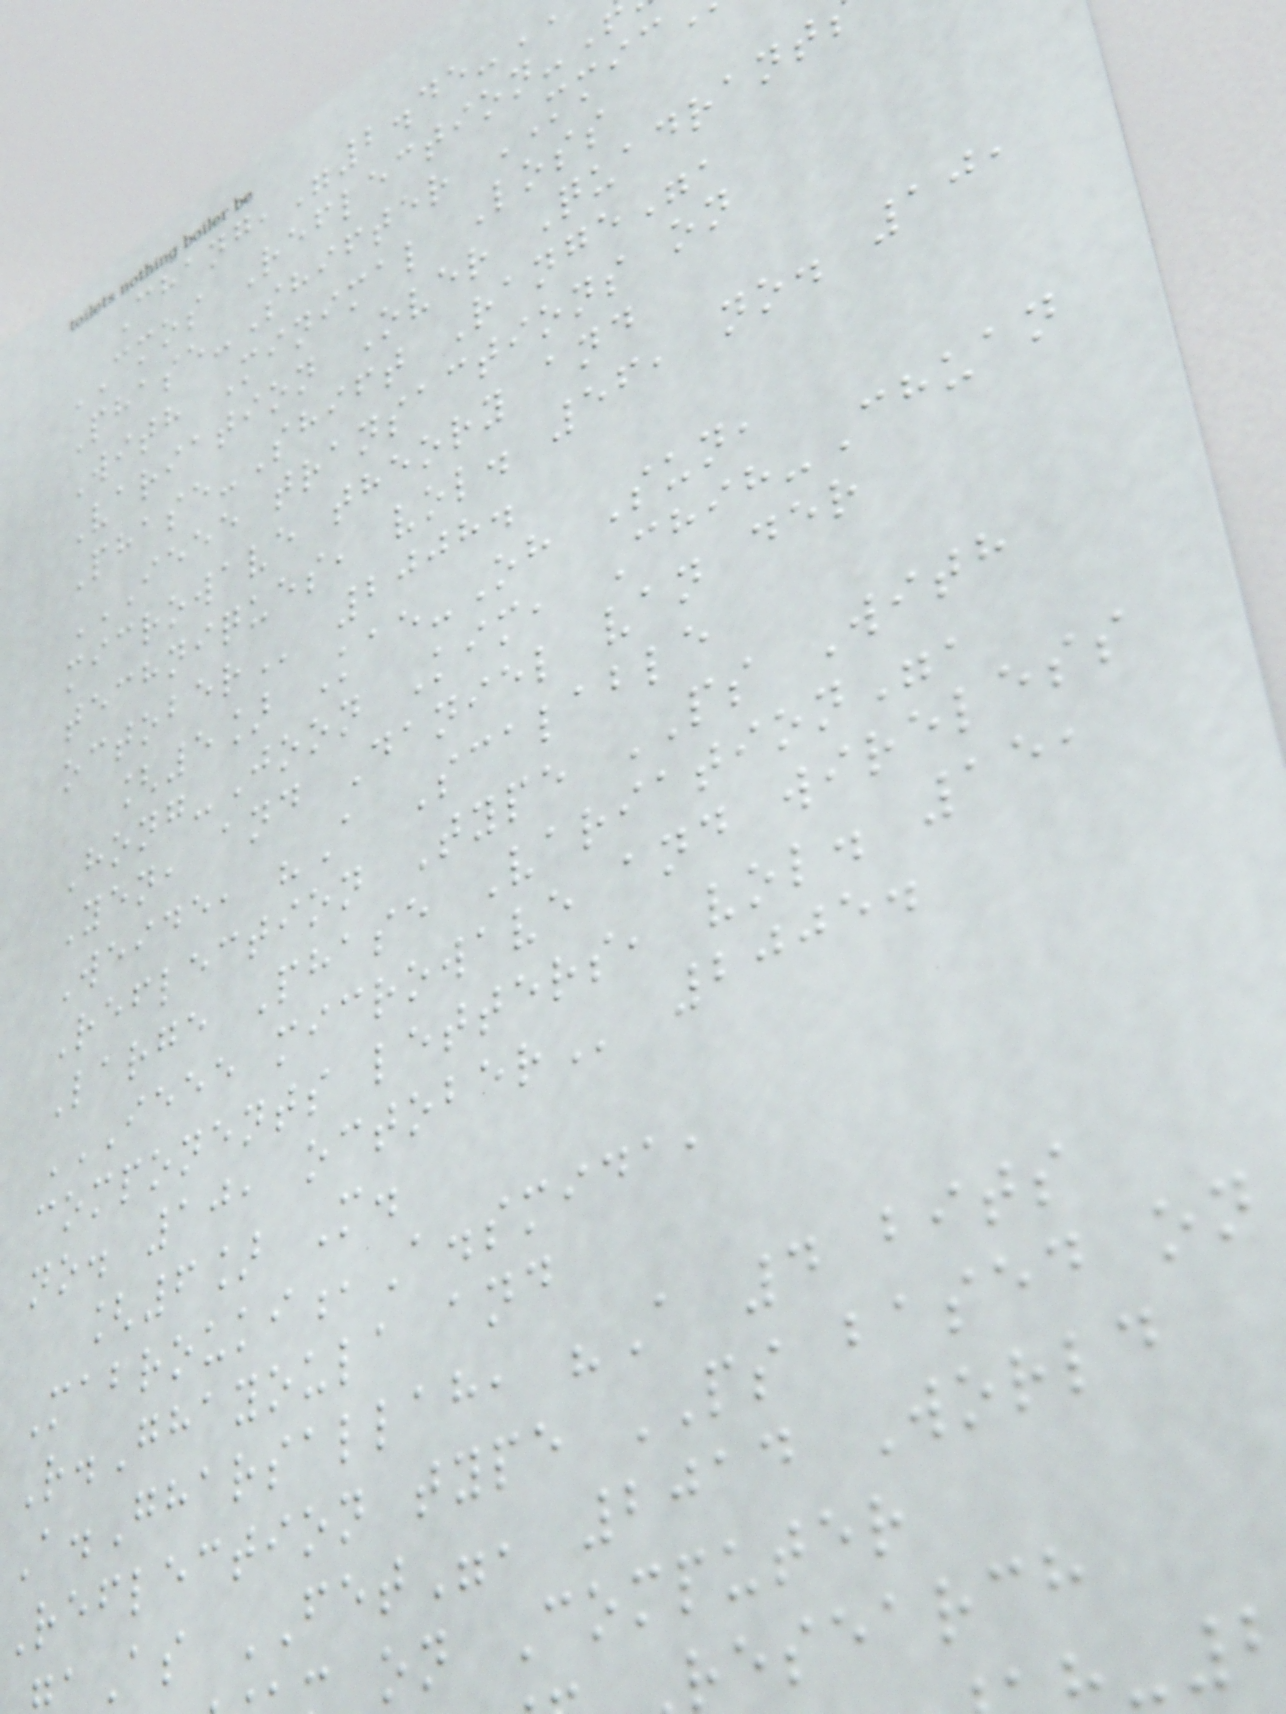Chang,"2.45-
CMOS Reflection-
Phase-Shifter MMIC
With Minimal Loss
Variation Over Quadrant
Phase-Shift Range",
IEEE TRANSACTIONS ON
microwave theory and
techniques, vol. 56, no. 10,
2008.
[5] Kae-Oh Sun,
Hong-Joon Kim, Chih-Chuan
Yen, and Daniel van der
Weide, "A Scalable
Reflection Type PS With
Large Phase Variation",
IEEE MICROWAVE AND WIRELESS
components letters, vol. 15,
no. 10,
[6] M.
Mabrouki,A.smida,
R.Ghayoula and
A.Gharsallah, "A 4 bits
Reflection type PS based on
As FET", 2014 World
on Computer
research
